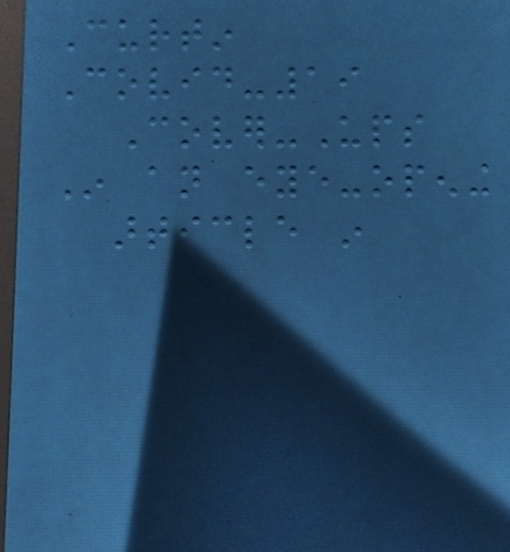Curtin
Covid-19
Cover-Ups
In an eye-opening
article in
